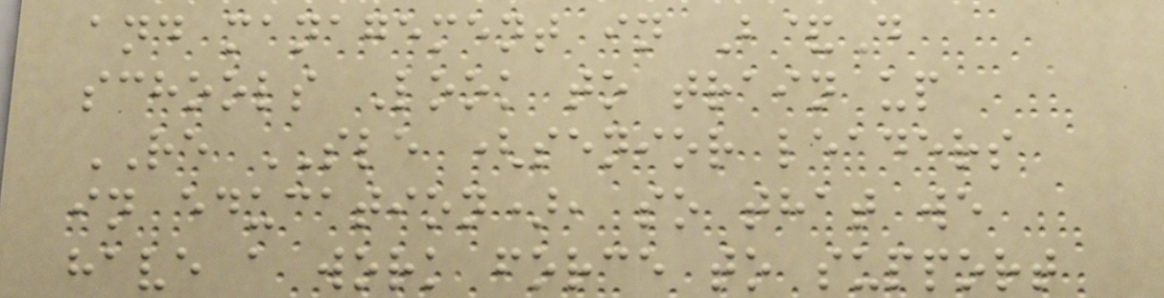and management in B&D
schools Look to train up
RE SLE (senior leaders
in education), so that we
have a work force to support
